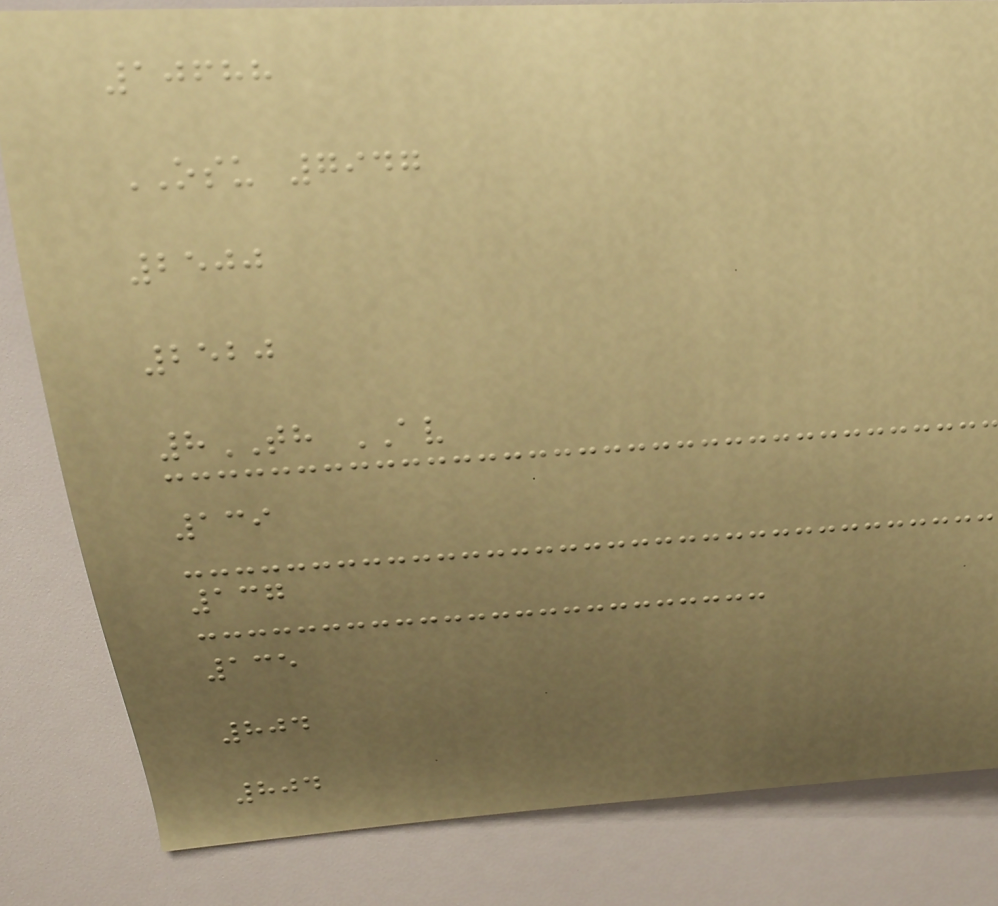10688
OSU 7947
2500
2520
8TH AV
139
137
135
804
804
